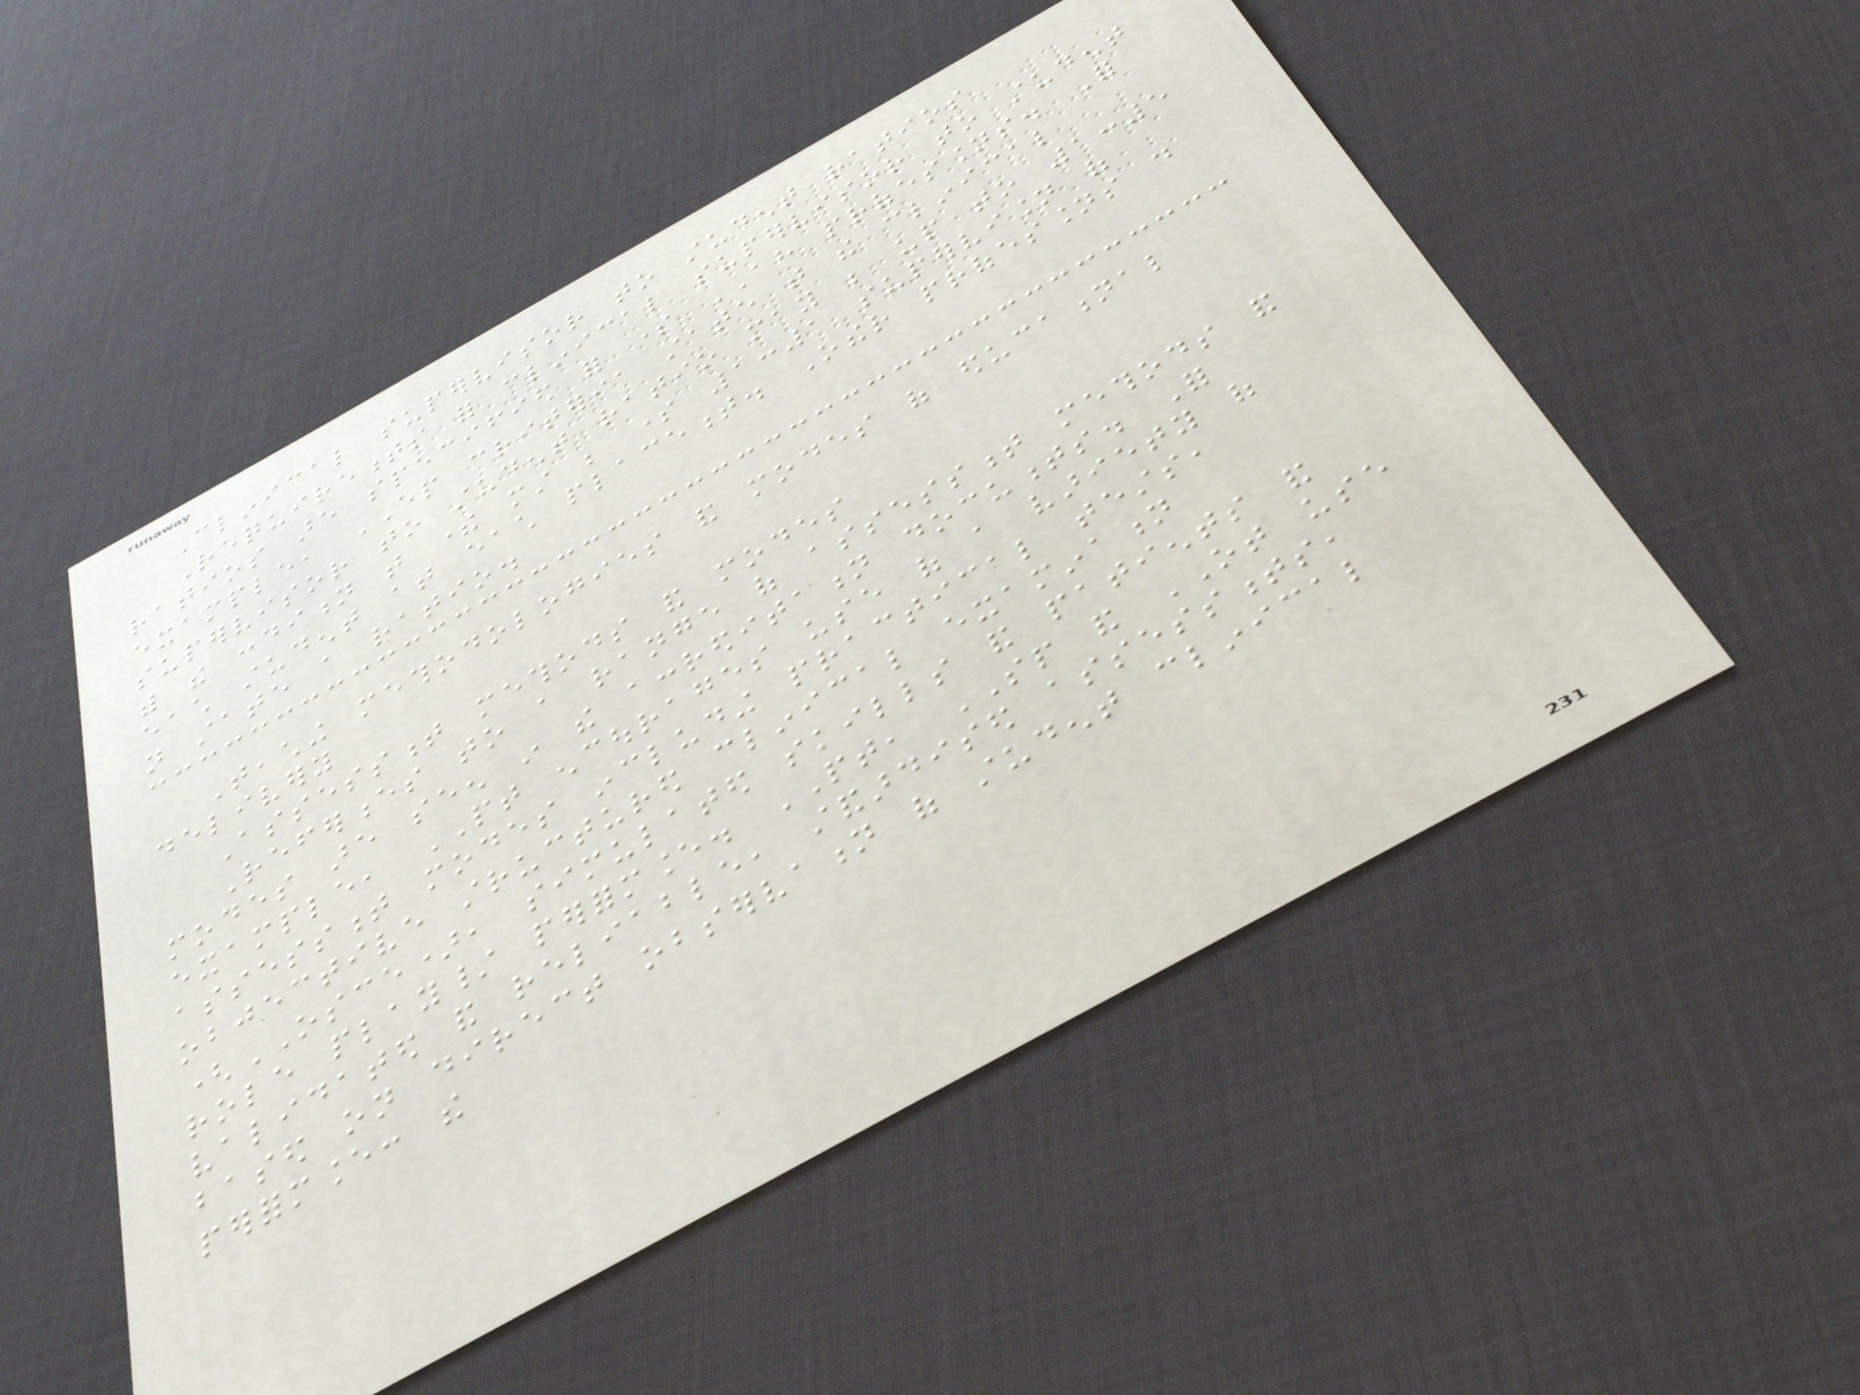Clinical supervisor to student ratios
Requirements for clinical supervisor to student
ratios are specified for some AH professions. For
example, EP criteria state that the clinical
supervisor to student ratio may be up to 1:5
with the condition that there must be some 1:1 supervision of
each student at each placement. Other professions do
not state a ratio.
Teaching methodologies and modes of educational
delivery
Assessment methods and modes
References to a range of assessment methods and
modes are seen in the accreditation documents. For
example, PT encourages use of a variety of
assessment modes including practical tests,
objective structured clinical examination
(OSCE), simulated skills and patients and
role play/ performance. PT, SP and OT use
validated and reliable, standardised assessments,
based on direct observation of student clinical
performance: the
